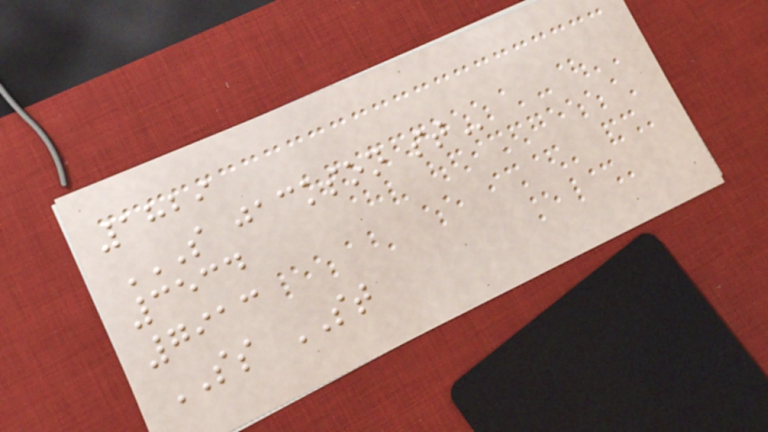1829
S JACKSON ST
3534
7913
SS ST
